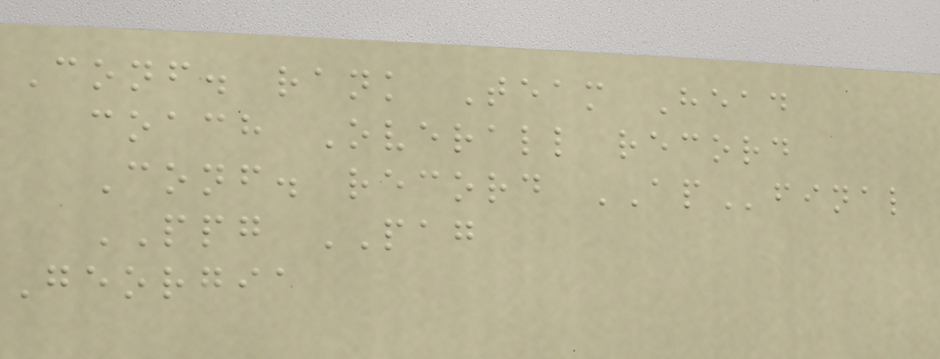Conf. rank Team Head
coach Overall record
Conf. record APfinal
PPG PAG
Georgia
